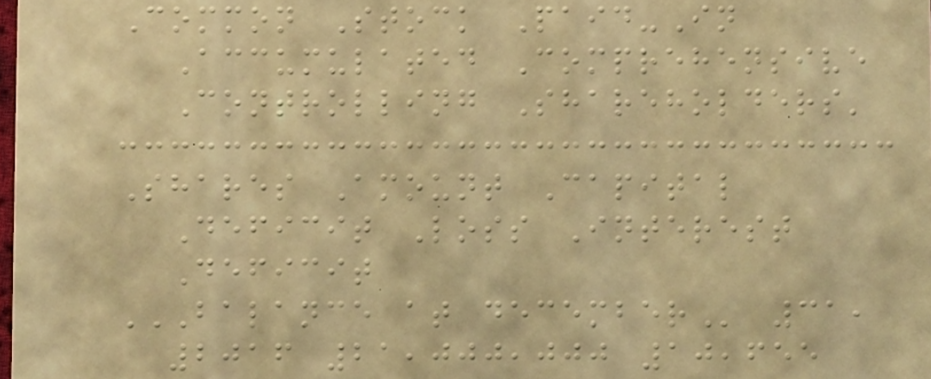Common Stock Paid-In
Accumulated Comprehensive
Controlling Shareholders'
Shares Amount Capital
Deficit Loss Interest
Deficit
BALANCE AT DECEMBER 31,
2016 21,000,000 10,655
